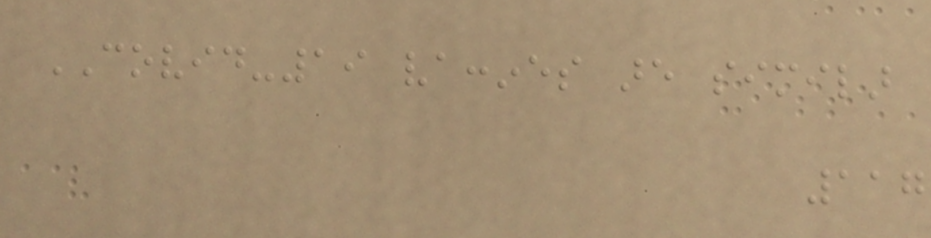COVID-19 vaccines are similar
117
